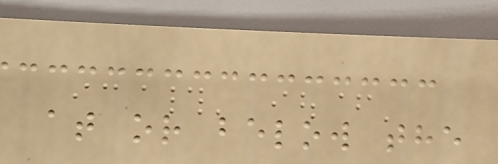at or below the
